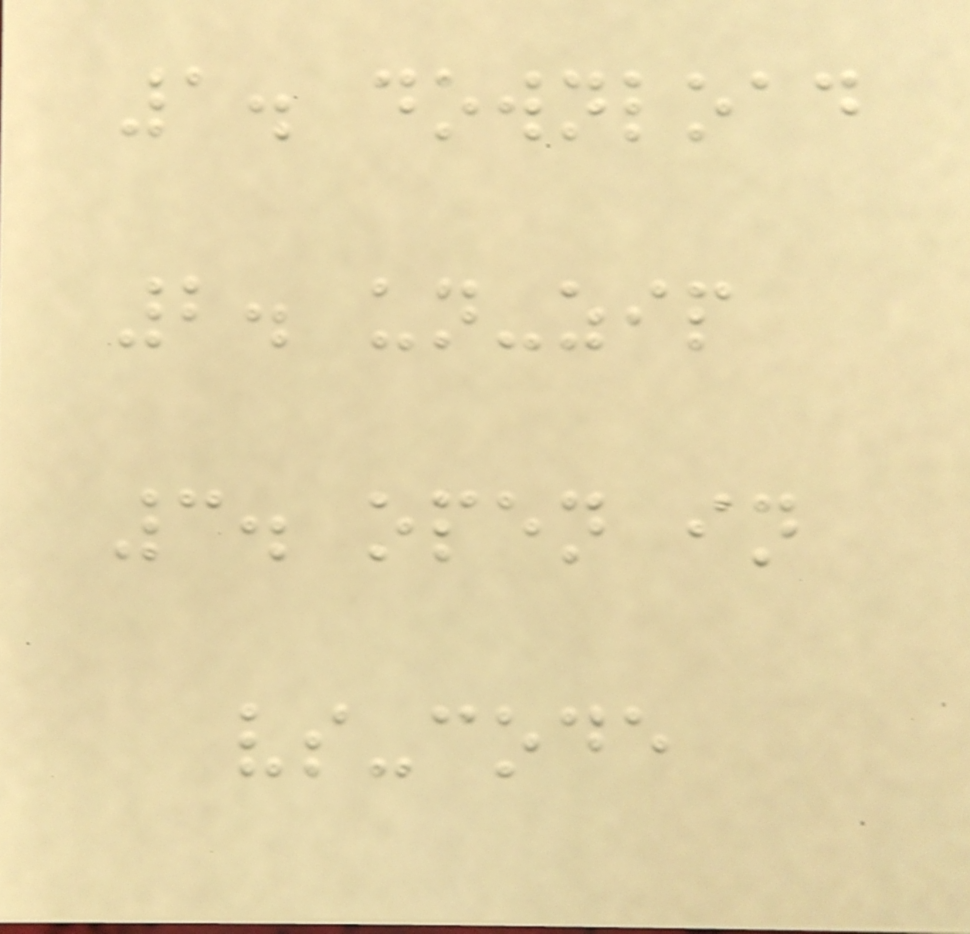1. download
2. un-zip
3. open in
vs-code
